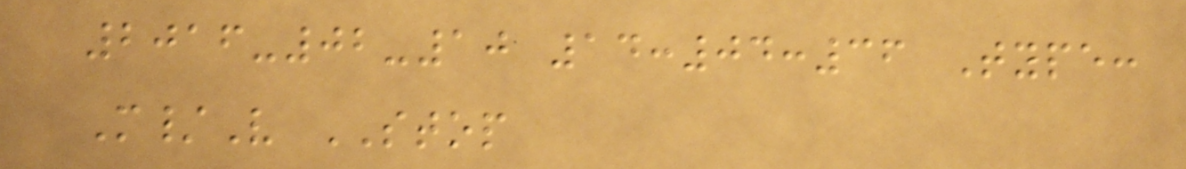2016-02-10 14:04:36 Type:
M/V STOP
